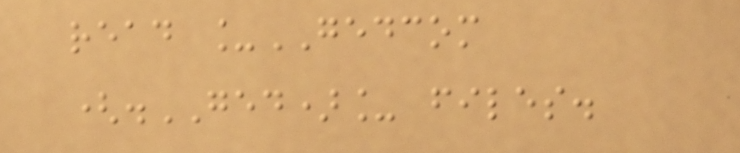read _GEDCOM
(.GED)_ files.
